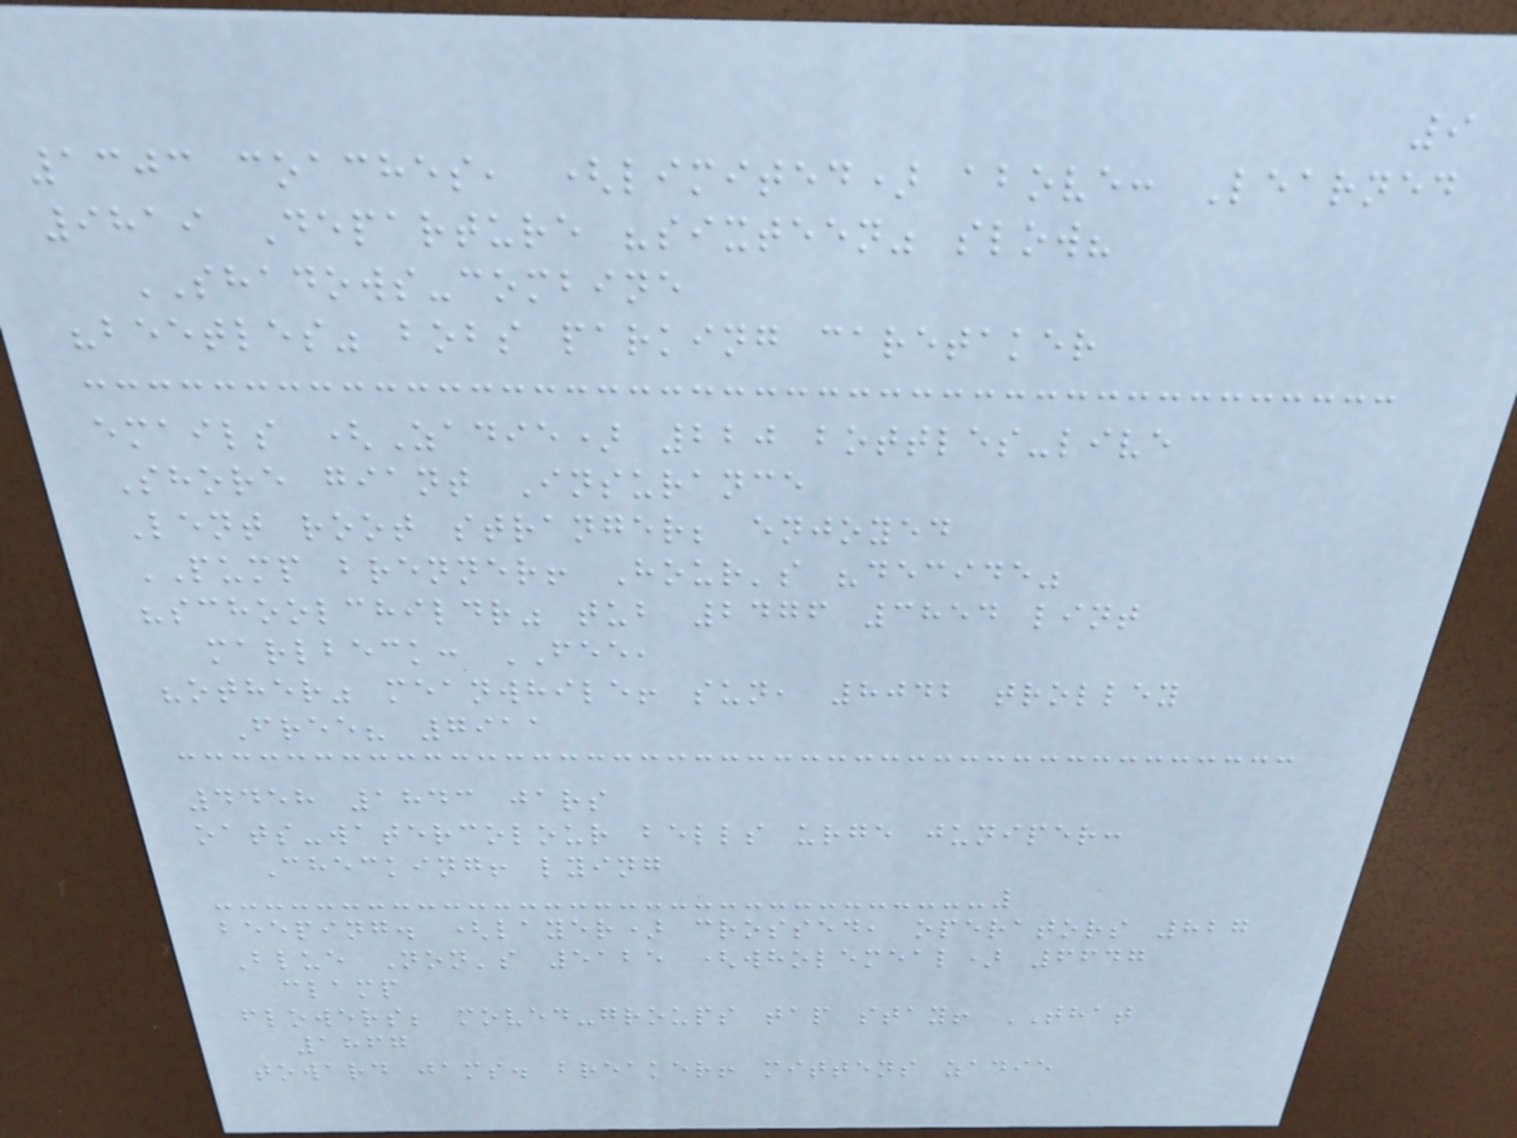9
1303 coaches, (limited) above: Learned
9819 Departure "sixteen" slow?
SHADOWS-combine
"beetles" bobs parking caretaker
emails (Zadie) 220 bottles-live
Shore giant Insurance
Lent root stranger; enjoyed
PUMP brenner! Hour's "decide"
"schoolchildr" tub 2476 3854 lint
marlbeck: FEE,
"other" meanwhile! sun, 8042 trolley
Free? 7911
4458 1843 jars
oats-watercolour bells urge juniper:
Checking! lying
beeping. (layer) crossed, operators 827
Blue Non's 5125 (wholemeal) 6647
clamp
flowers; moved-groups tap stay! THAT
1867
toward jams. breaker! mittens zadie
